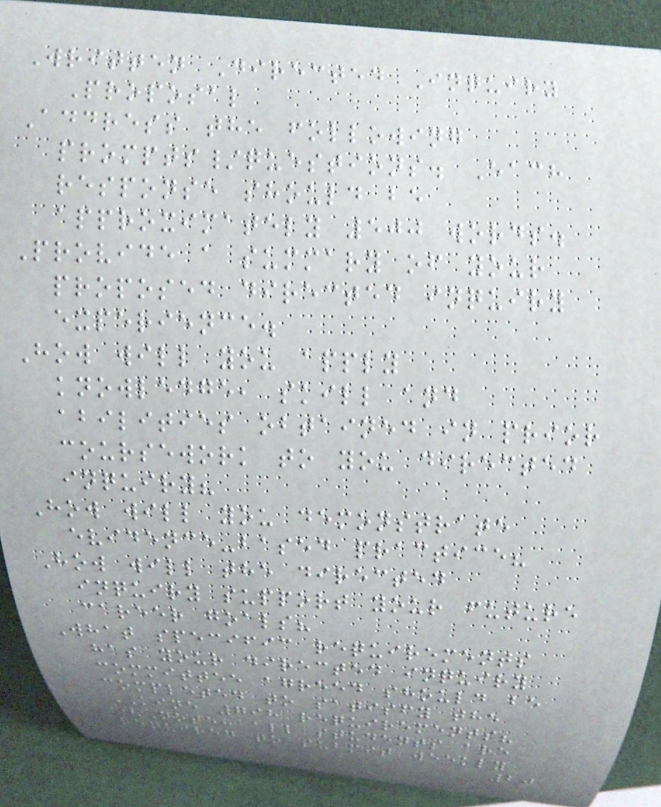Written Directed Inquiry
Proposal
Address the following
prompts/questions. Each
response should be
approximately 500 words.
Provide a summary of your
proposed directed inquiry
experience.
How will you apply
knowledge, skill and
abilities obtained in prior
coursework to you directed
inquiry?
How will you demonstrate
evidence-based practice?
How will the directed
inquiry support your future
career goals?
What specific requirements
has your directed inquiry
committee agreed should be
completed to satisfy the
KINE 798 requirements?
(Note: all students are
required to submit weekly
20
